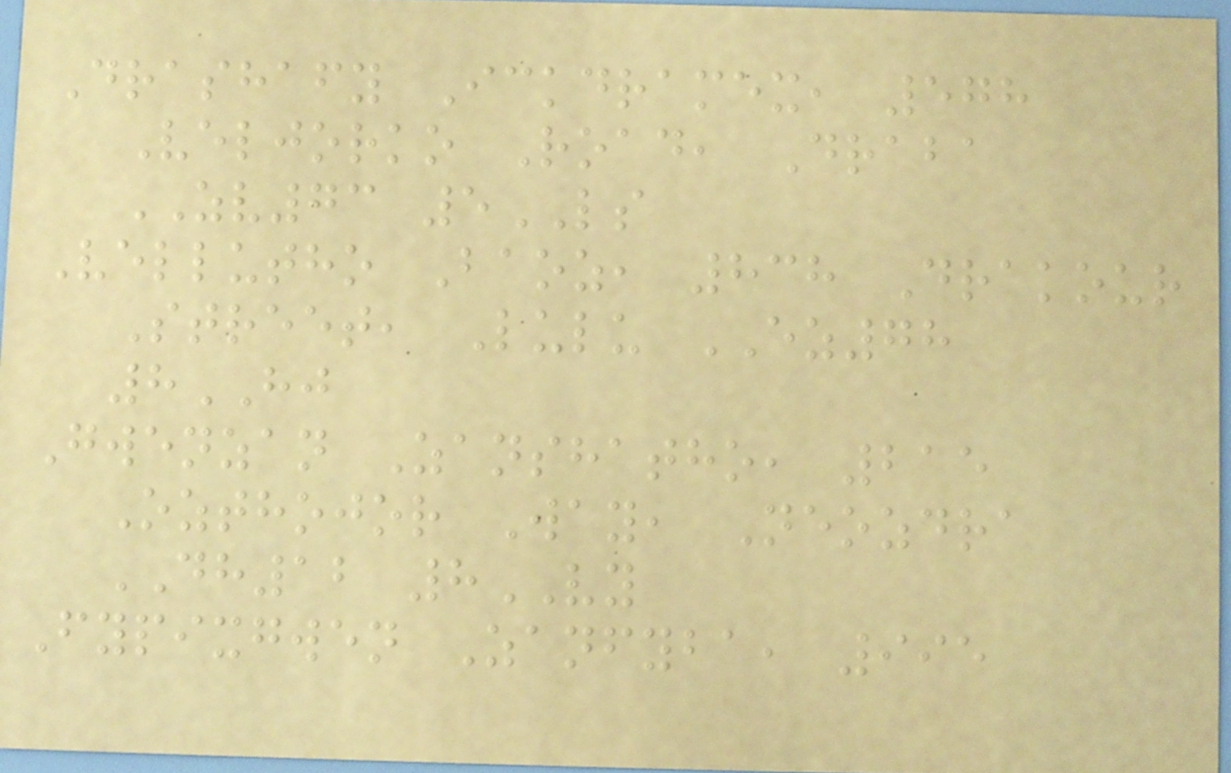Drashafy Ickdramex, 578
Veljorko Road, Draba
ZV73 5LS
Vellutho Baoz, 838 Drakour
Street, Lulu EZ78
8HJ
Gwenzan Zanshatho, 215
Ozthojor Way, Neozdra
DH12 8VY
Fypixgwen Zanfyba, 995
